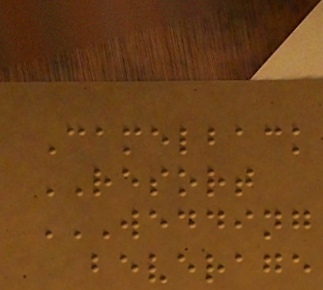Camelback
RESORT
WEDDING
BEVERAGE
